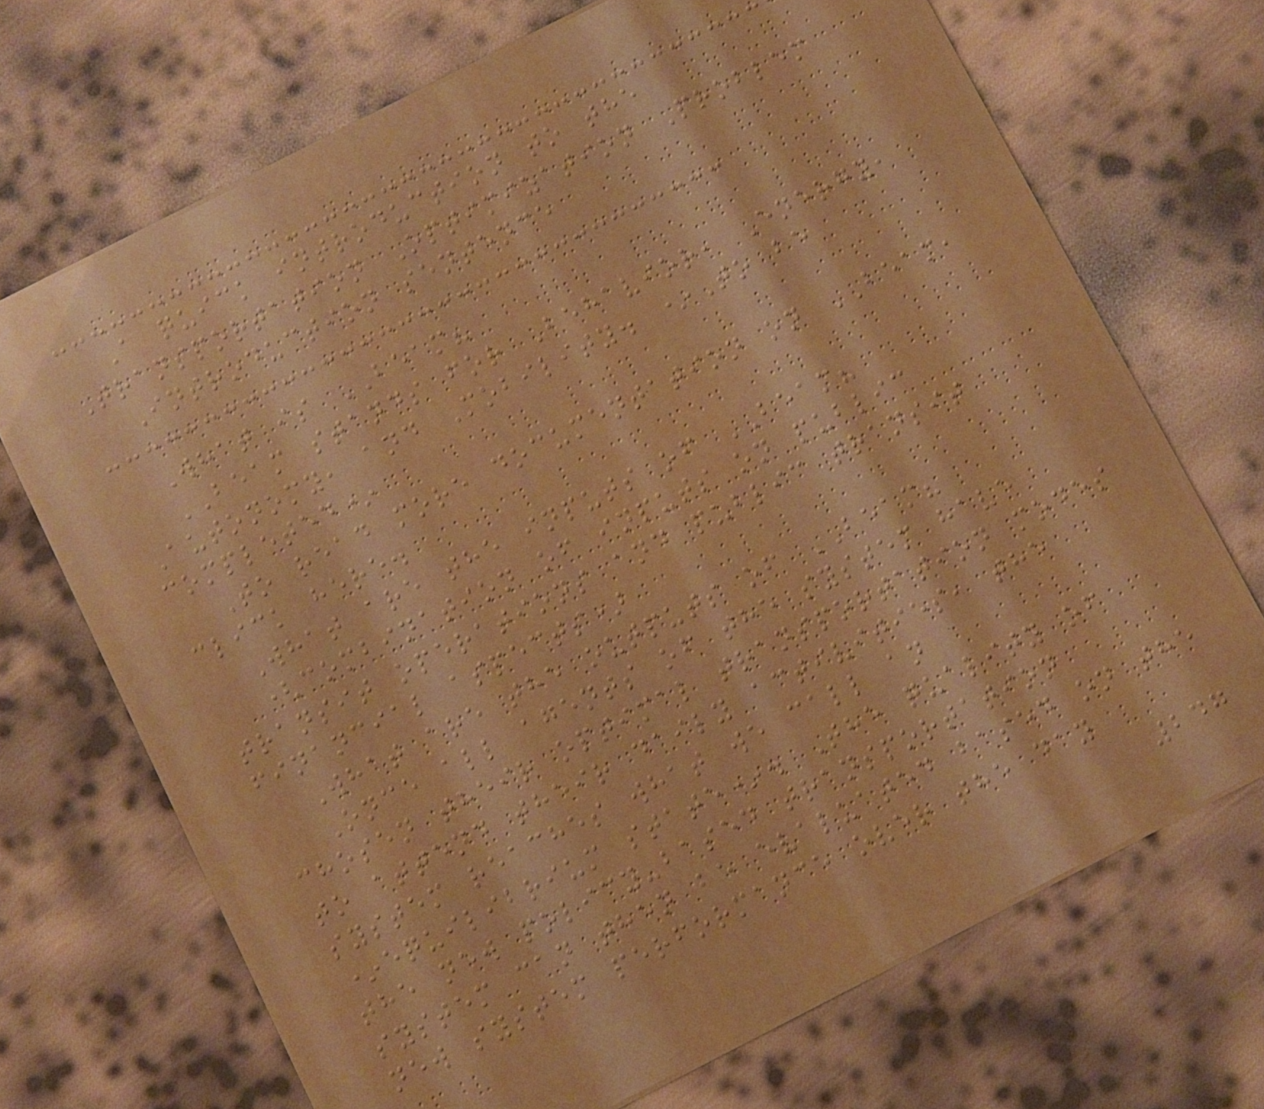A quick introduction to the
Transportation Optimization Problem
Introduction sentence
What is BEAM?
BEAM stands for Behavior, Energy,
Autonomy, and Mobility. *To be
completed*
To read more documentation on BEAM,
click here.
What are the inputs of BEAM?
(combination of inputs on public
transit operations and public transit
financial aspects)
What are the outputs of BEAM?
Once all agents of the system have
chosen their optimal transportation modes
to attend their daily activities, the
system reaches what we call an
*equilibrium state*. The quality of
the new policy-based transportation
system can then be evaluated based on the
new system performance over the day
247
